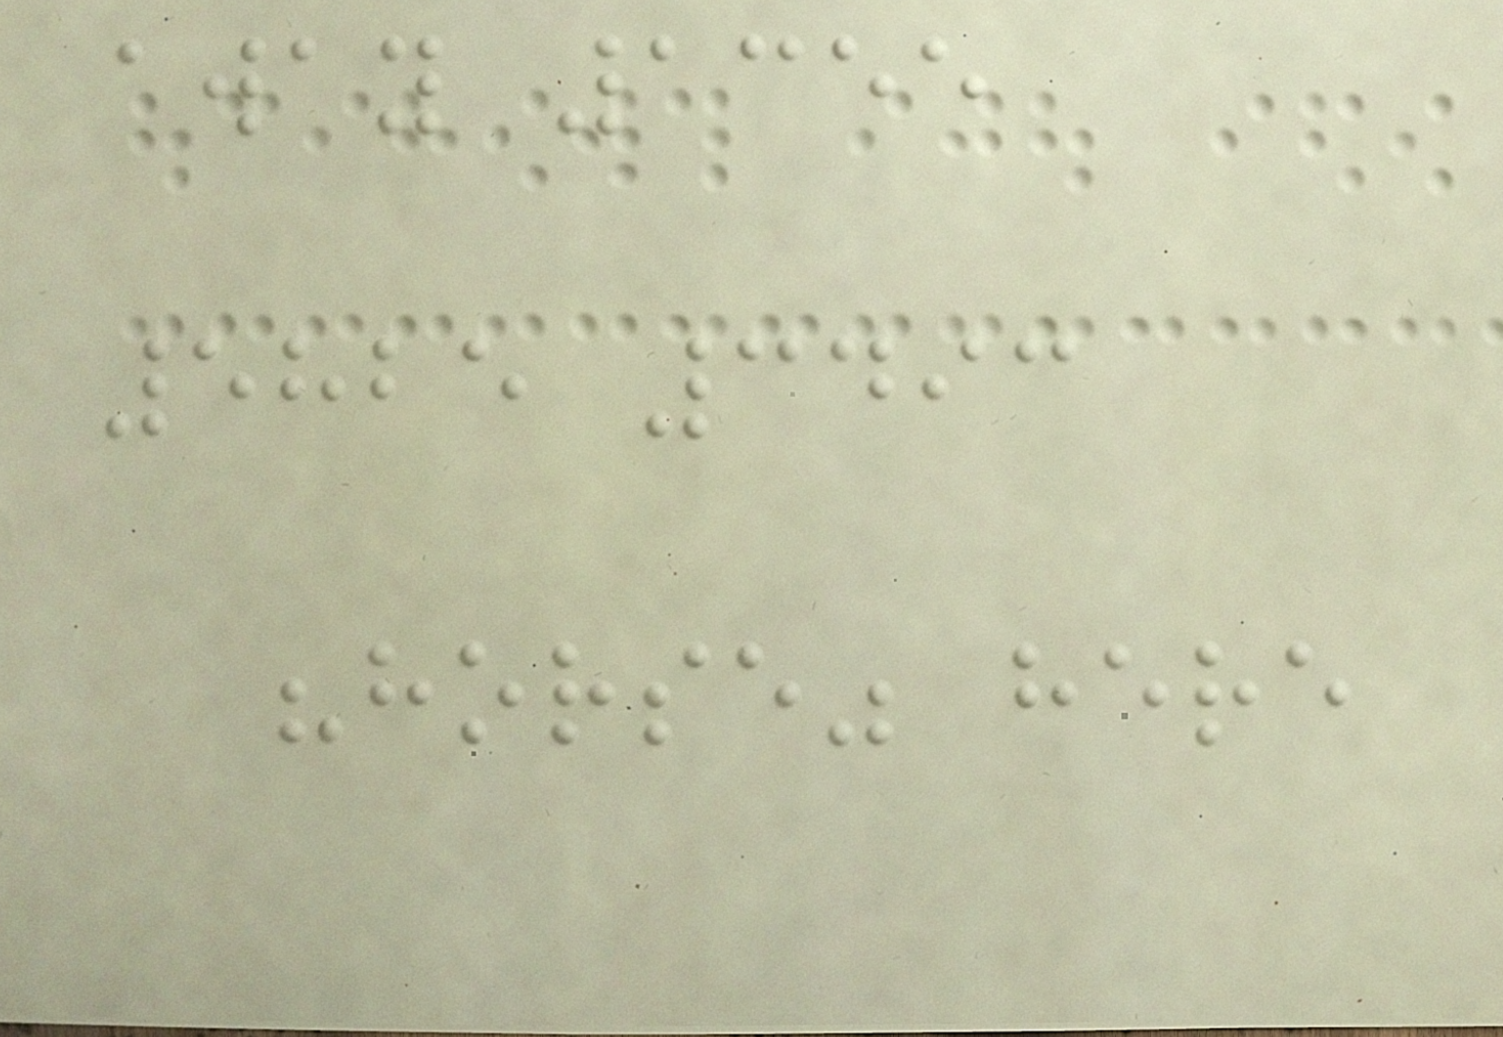away 1355
5825 3493
"horse" here
